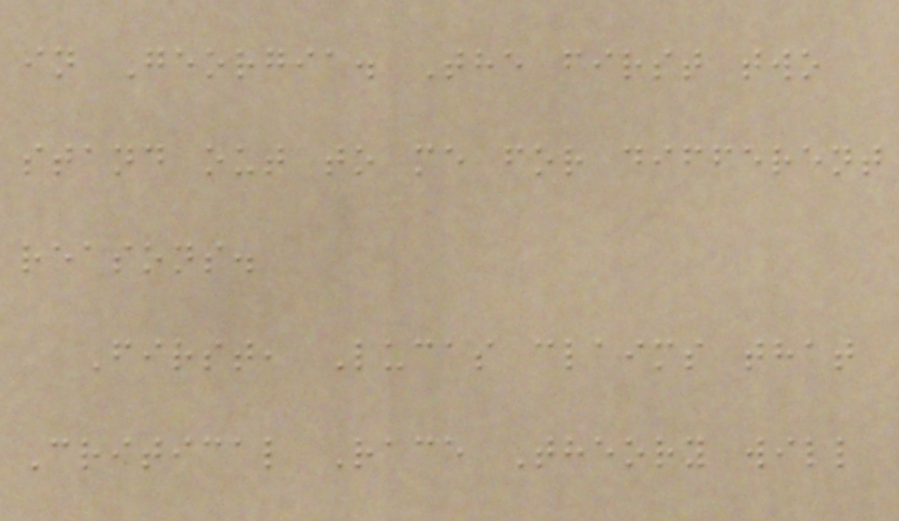in Georgia. The first two
stand out to me for different
reasons.
First, Lucas claims that
Critical Race Theory will
